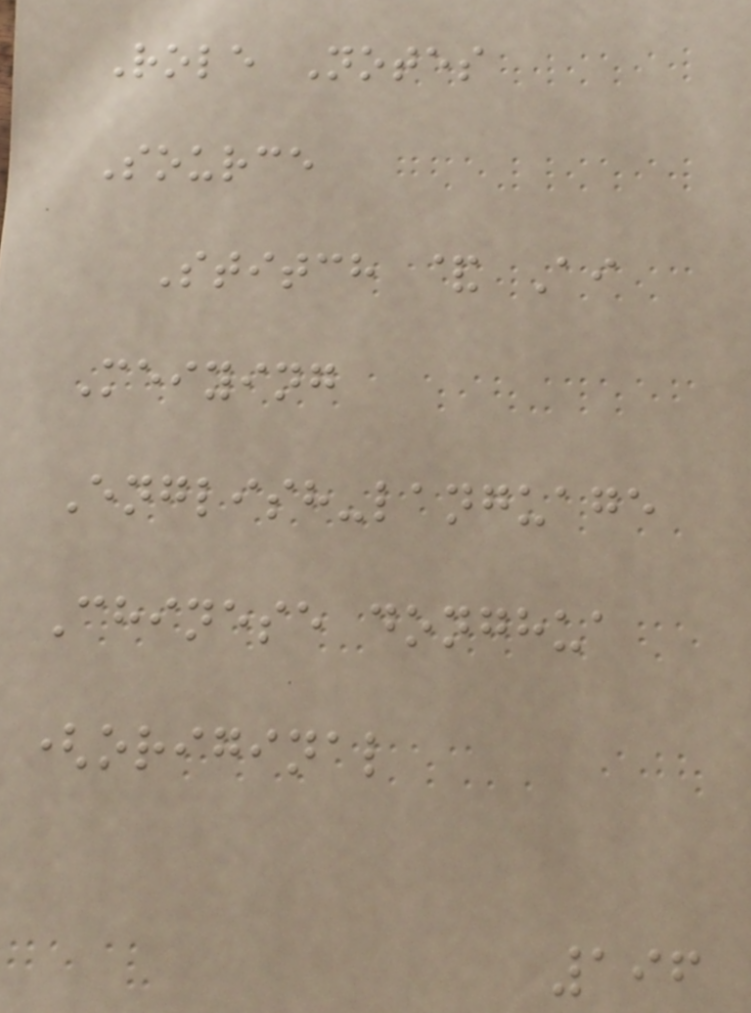Role Notes
Source
Stitch & Ai
Meiying
English-language
Chinese donghua
(original
196
